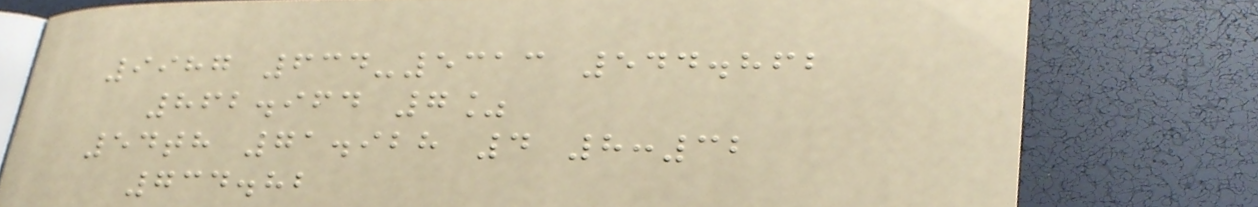9987 634-5313 544.862
862.964 7%
54th 71.928 4 8:32
734.82
